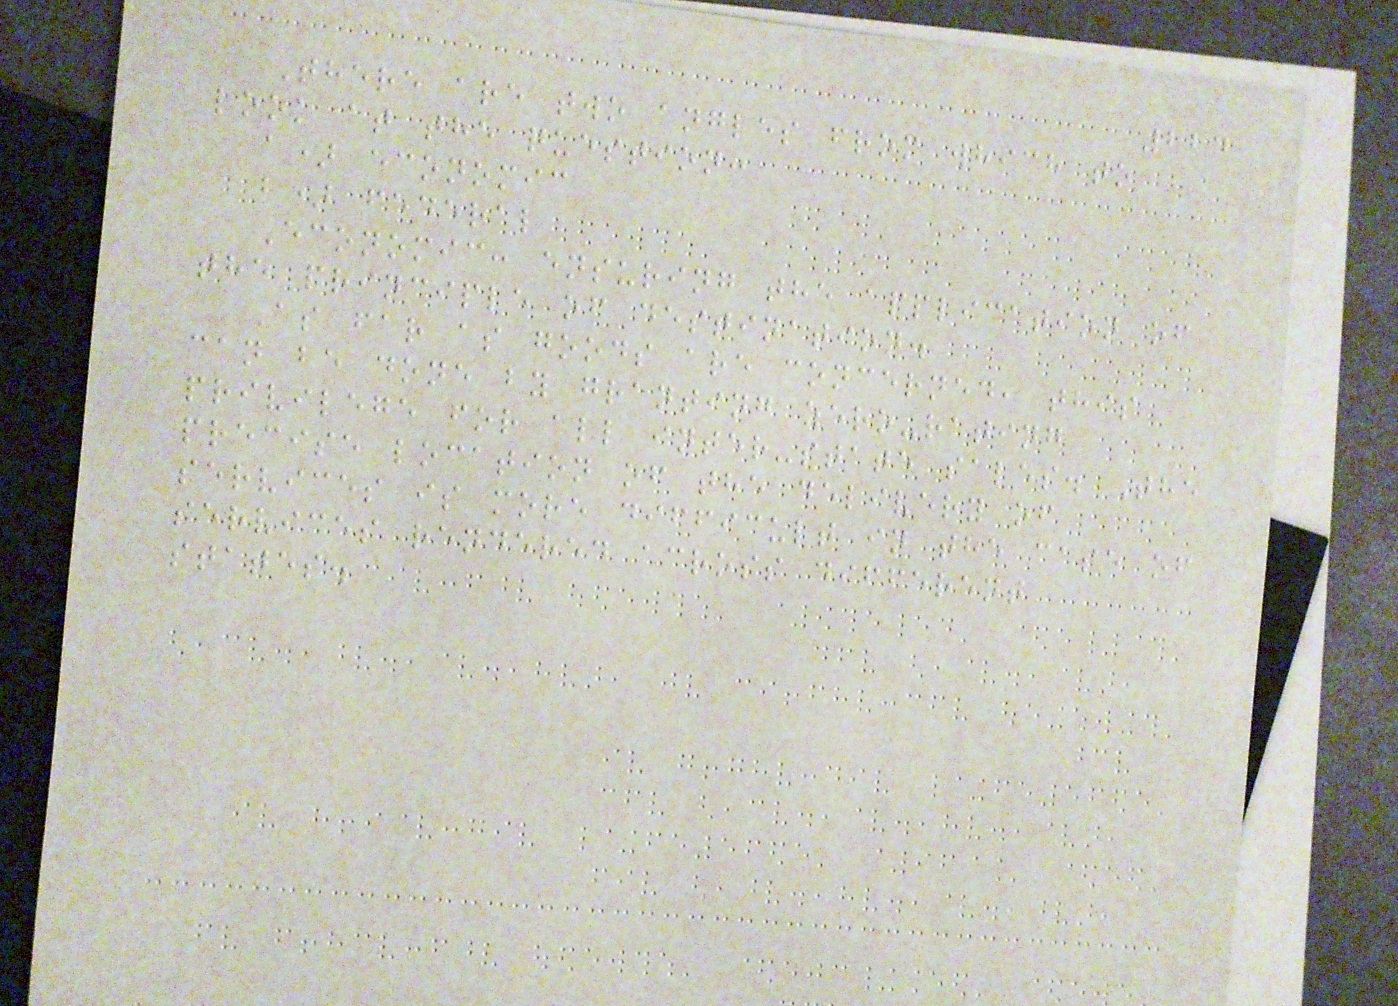224
There are two angles from which to
look at the question:
a) economic
b) federal
Economic: ensuring the application of
the principle of destination.
As far as goods are concerned, this
can be done by granting zero-rating
privilege for all inter-state sales. The
precise location of the delivery of
services is more difficult in the case of
services rendered across different
states.
